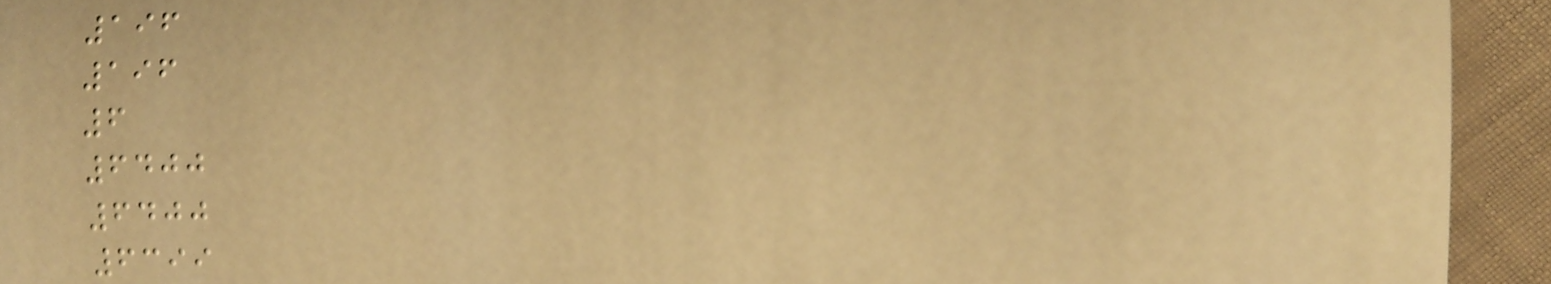196
196
6
6400
6400
6399
